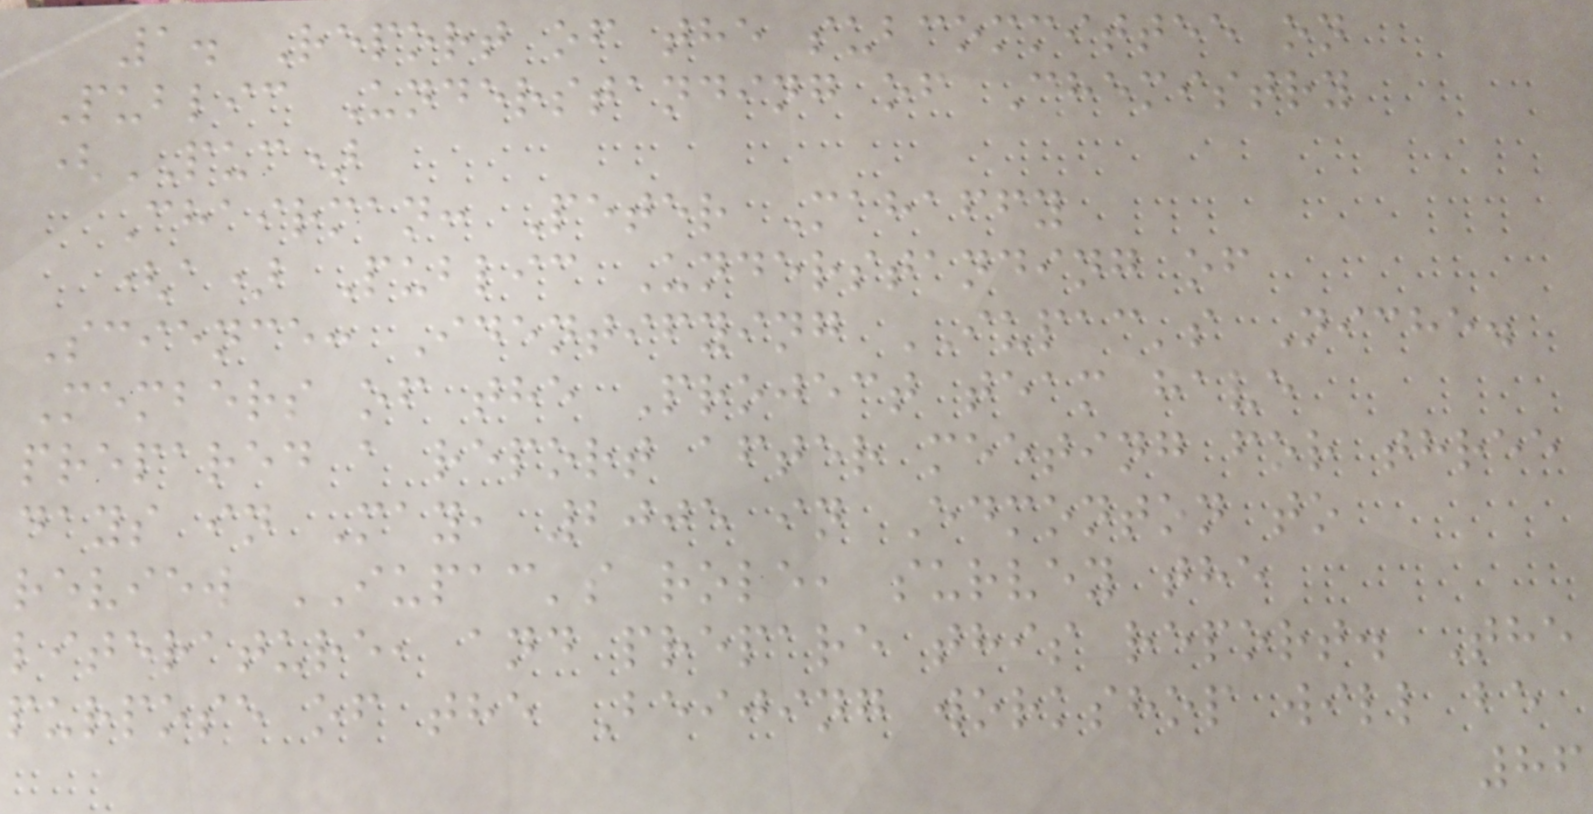1. Report of the subcommittee on
Public Understanding of Chemistry
(PUC)
Chairman: Peter Mahaffy
(a) Public Understanding of
Science: Identifying IUPAC's Niche.
Members of the Project team have
prepared a report after meeting for three
days in May, 2005 in Edmonton to
review IUPAC's role, survey the
literature, and prepare this report. The
purpose of the Beijing workshop will be
86
